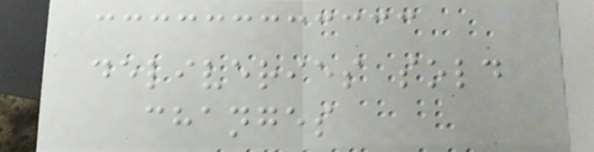deliveries sold
changes
